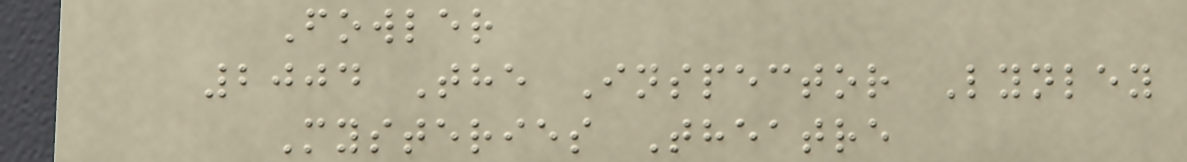Fowler
2004 The Inspector Lynley
Mysteries Theatre
